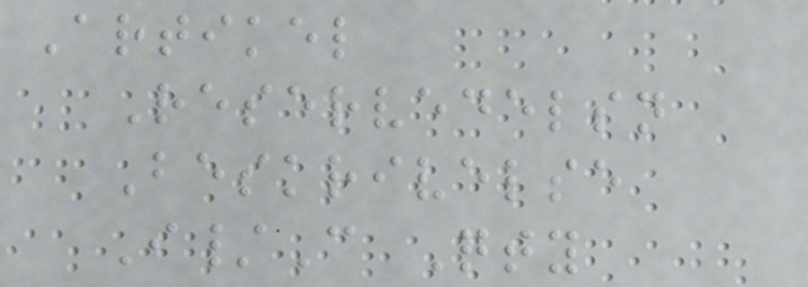Artikel
Reservedelsn
Beskrivelse
I/C Qty
